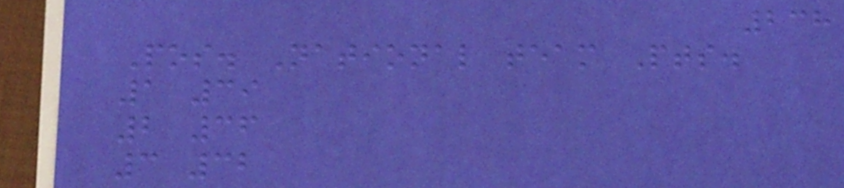238
Pos. National team Pts.
1 39
2 36
3 32
